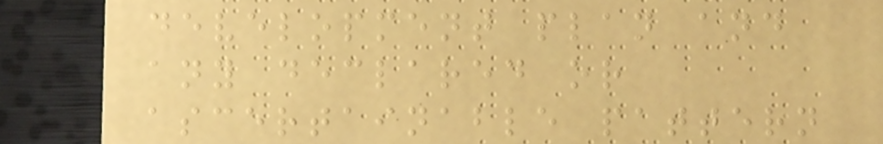development plan and
any declared or
ascertainable pattern
